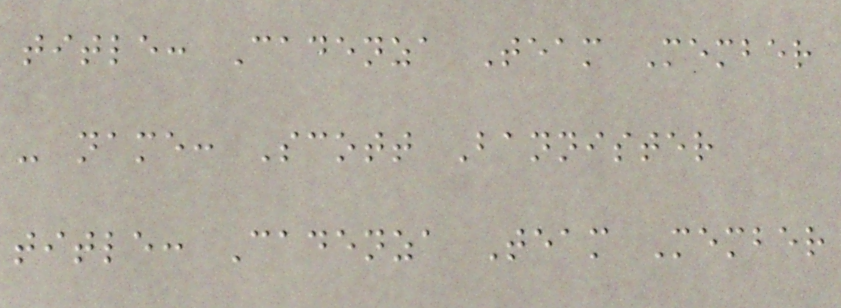title: Cadenza Team Member
- name: Scott Bannister
title: Cadenza Team Member
